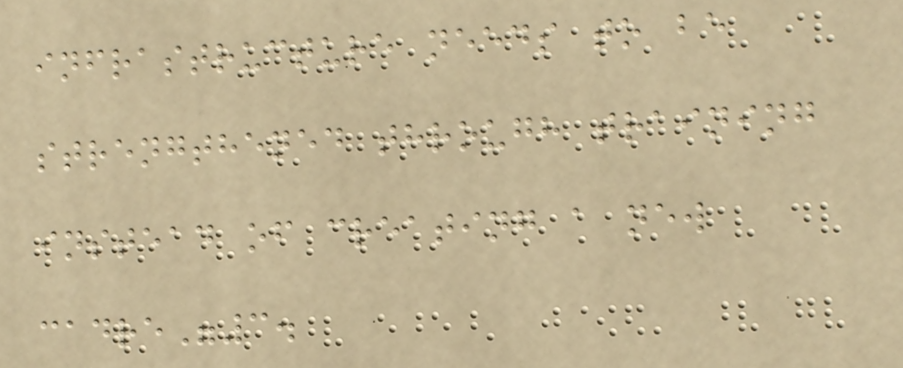infrastructure needs to be
strengthened through training
instead of creating a new
cadre"3.
